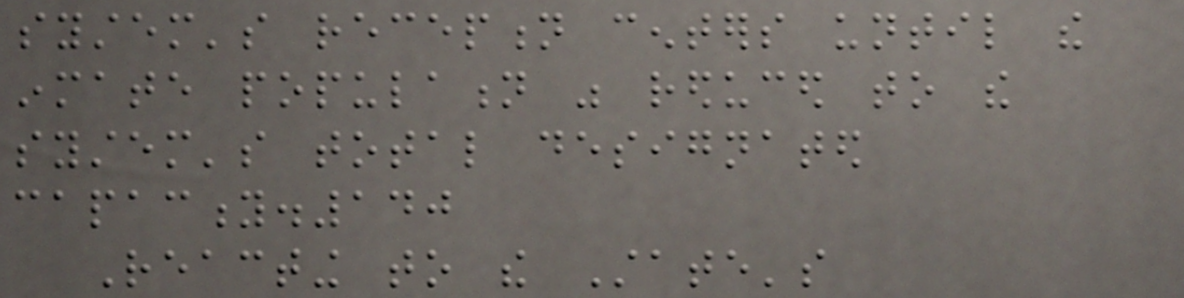system's reception centers until the
inmate population was reduced to the
system's total designated
capacity.140
Reacting to the State's
